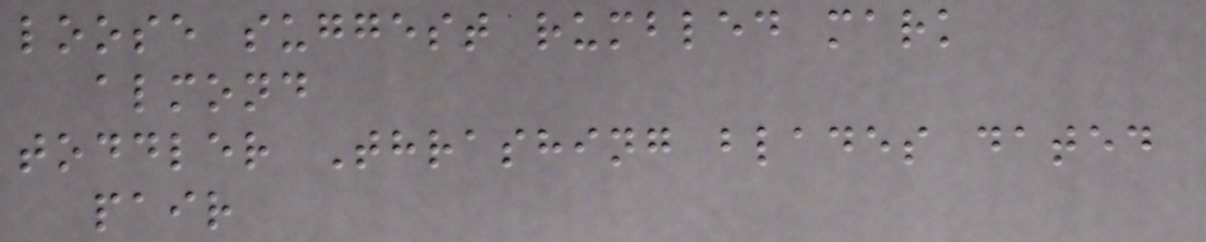loose suggest rumbled mark
almond
toddler Thrashing blades dated
pair
